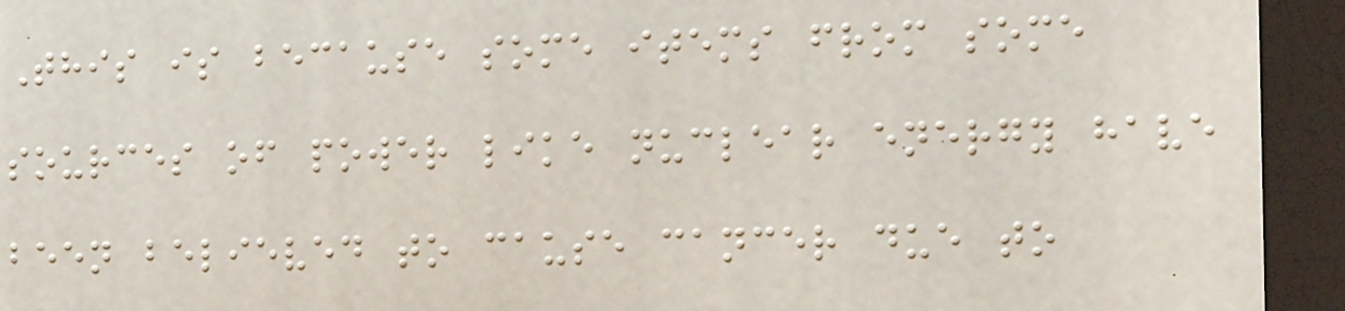This is because some items from some
sources of power like nuclear energy have
been believed to cause cancer due to
